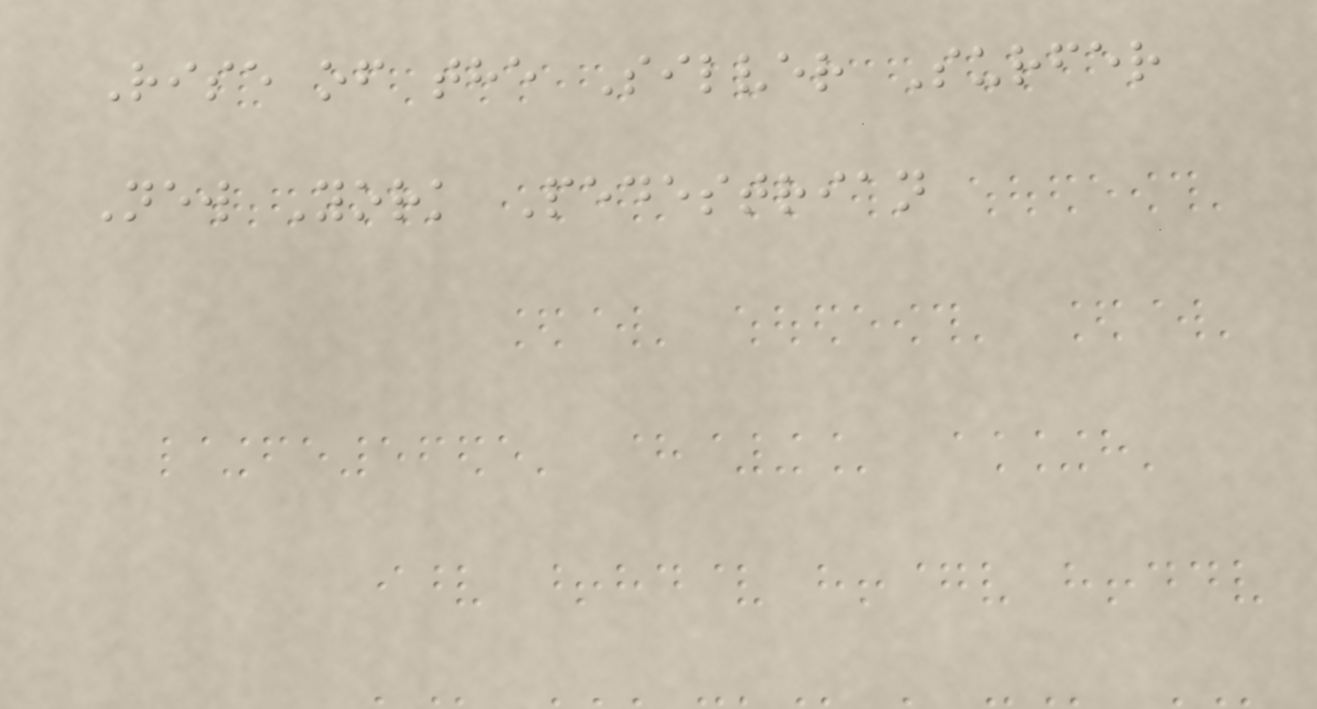Rise of the Silver Surfer
New York Pedestrian
